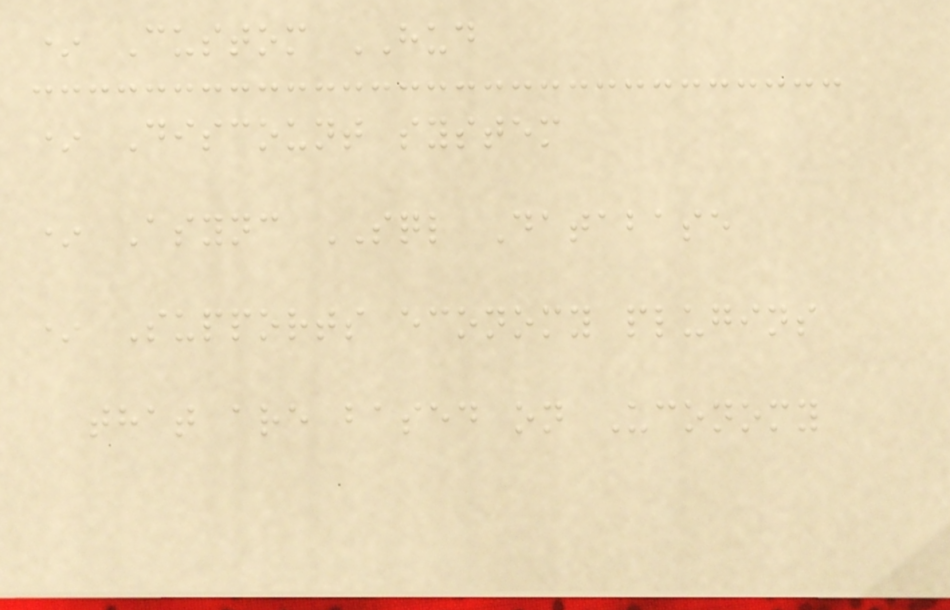* Custom HUD
* Discount system
* Async SQL Database
* Supports economy plugins
that are based on Uconomy
